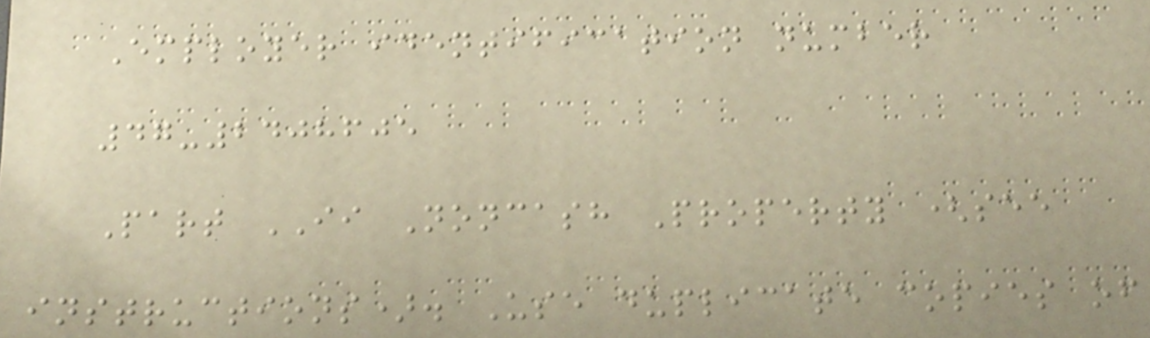Employer identification number
47-2408605
Part II Noncash Property (see
instructions). Use duplicate copies of
